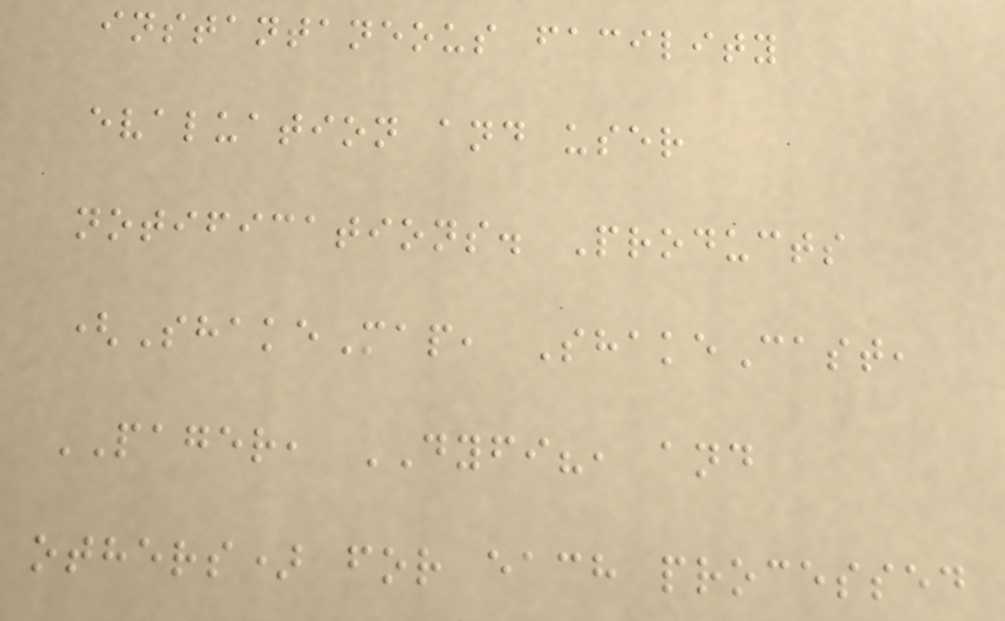instantaneous facility
evaluation and user
notifications. Products
(ShakeMap, ShakeCast,
PAGER, DYFI?, and
others) for each processed
